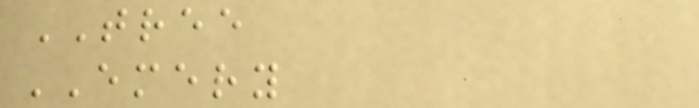TREE
EMERY
